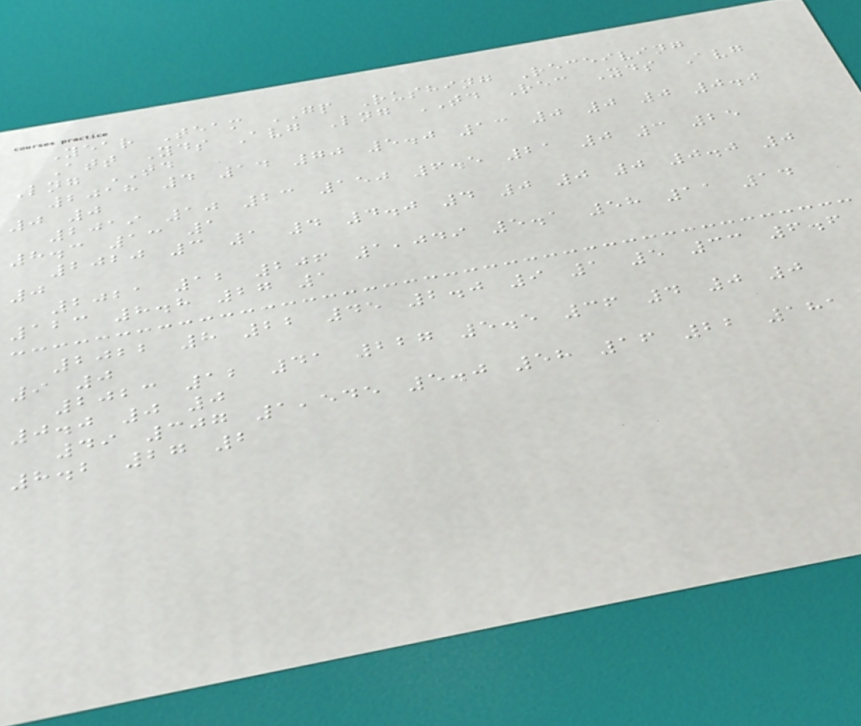Year Team GP Rushing Receiving
Att Yds Avg Lng TD Rec Yds Avg
Lng TD
2018 4 14 70 5.0 13 0 0 0 0.0
0 0
2019 10 23 150 6.5 21 0 3 25
8.3 13 1
2020 3 1 4 4.0 4 0 0 0 0.0 0
0
2021 12 206 1,049 5.1 58 11 14
123 8.8 27 1
2022 8 22 45 2.0 9 1 5 33 6.6
9 0
2023 12 41 227 5.5 36 4 0 0
0.0 0 0
49 307 1,545 5.0 58 16 22 181
8.2 27 2
